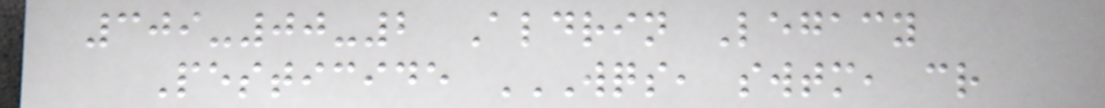309-00-2 Aldrin Legacy
Pesticide WQS, SWTM, CR
